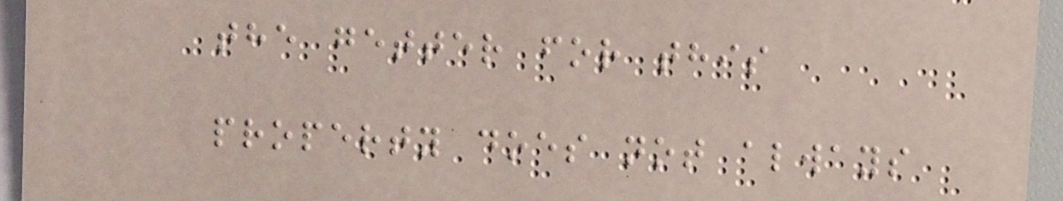the getter for this
property does not always
